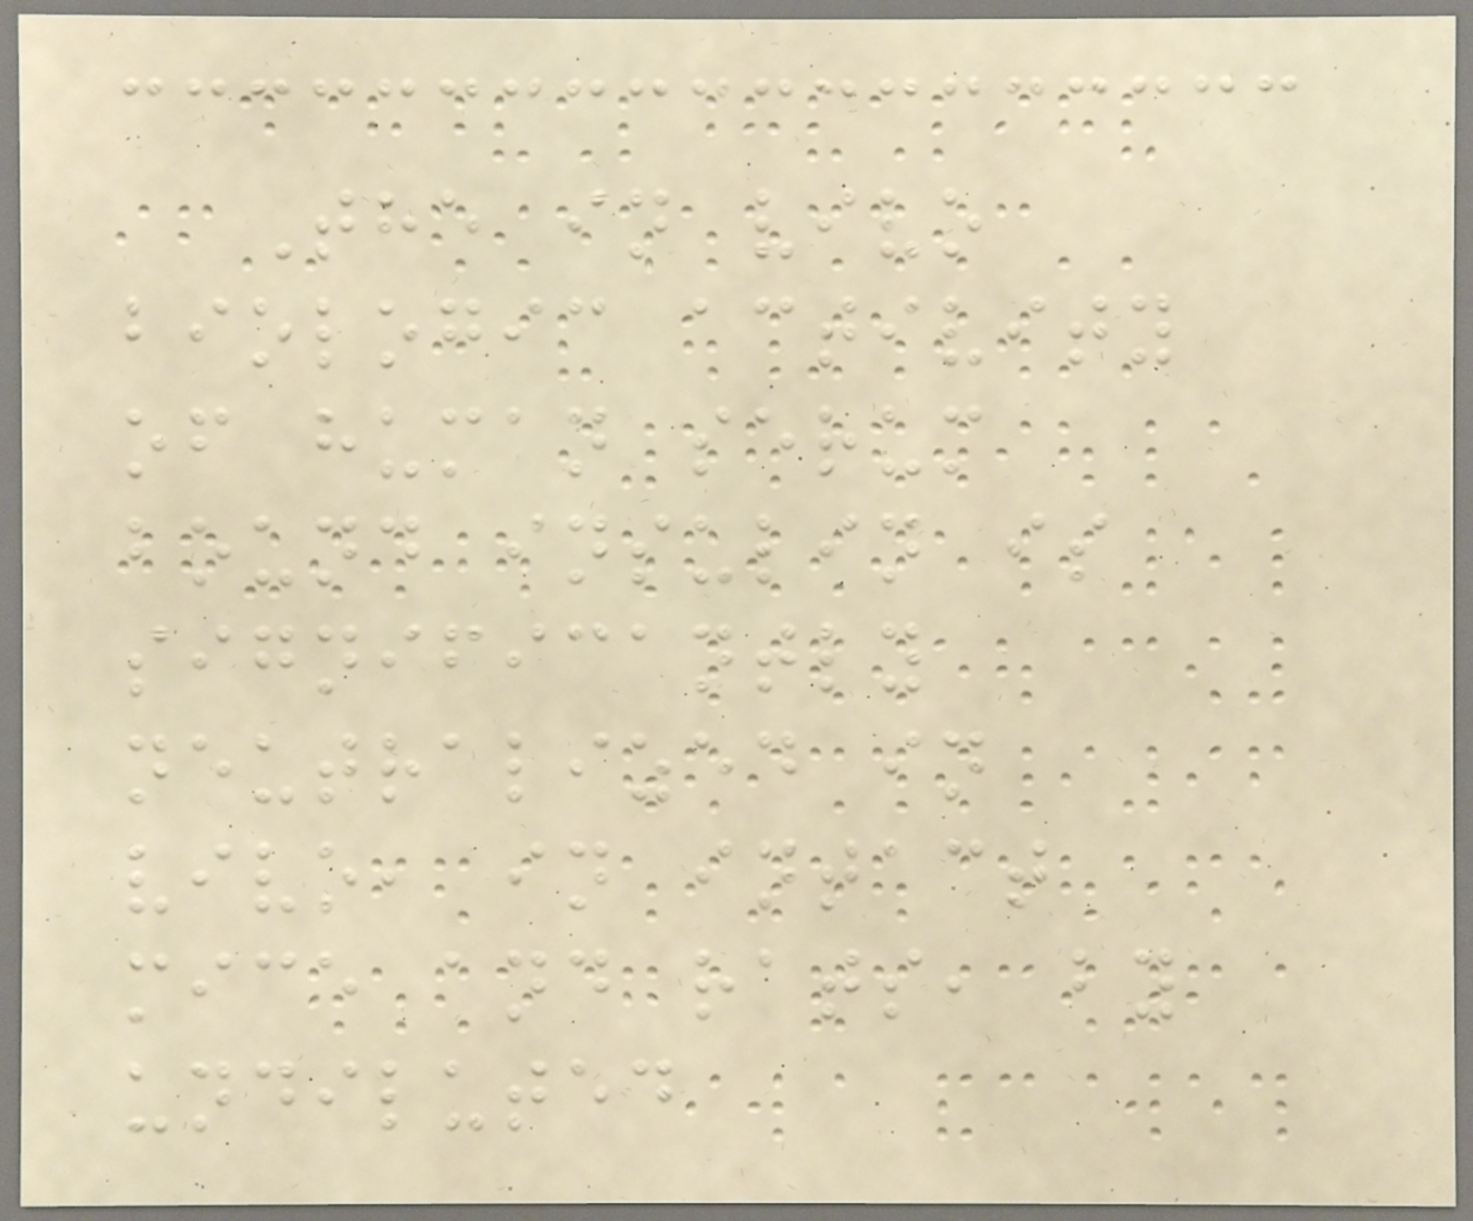The in vivo
biologic activity
of human serum
bound insulin is
significantly
neutralized in
vivo, in intact
mice and rats, by
undiluted
